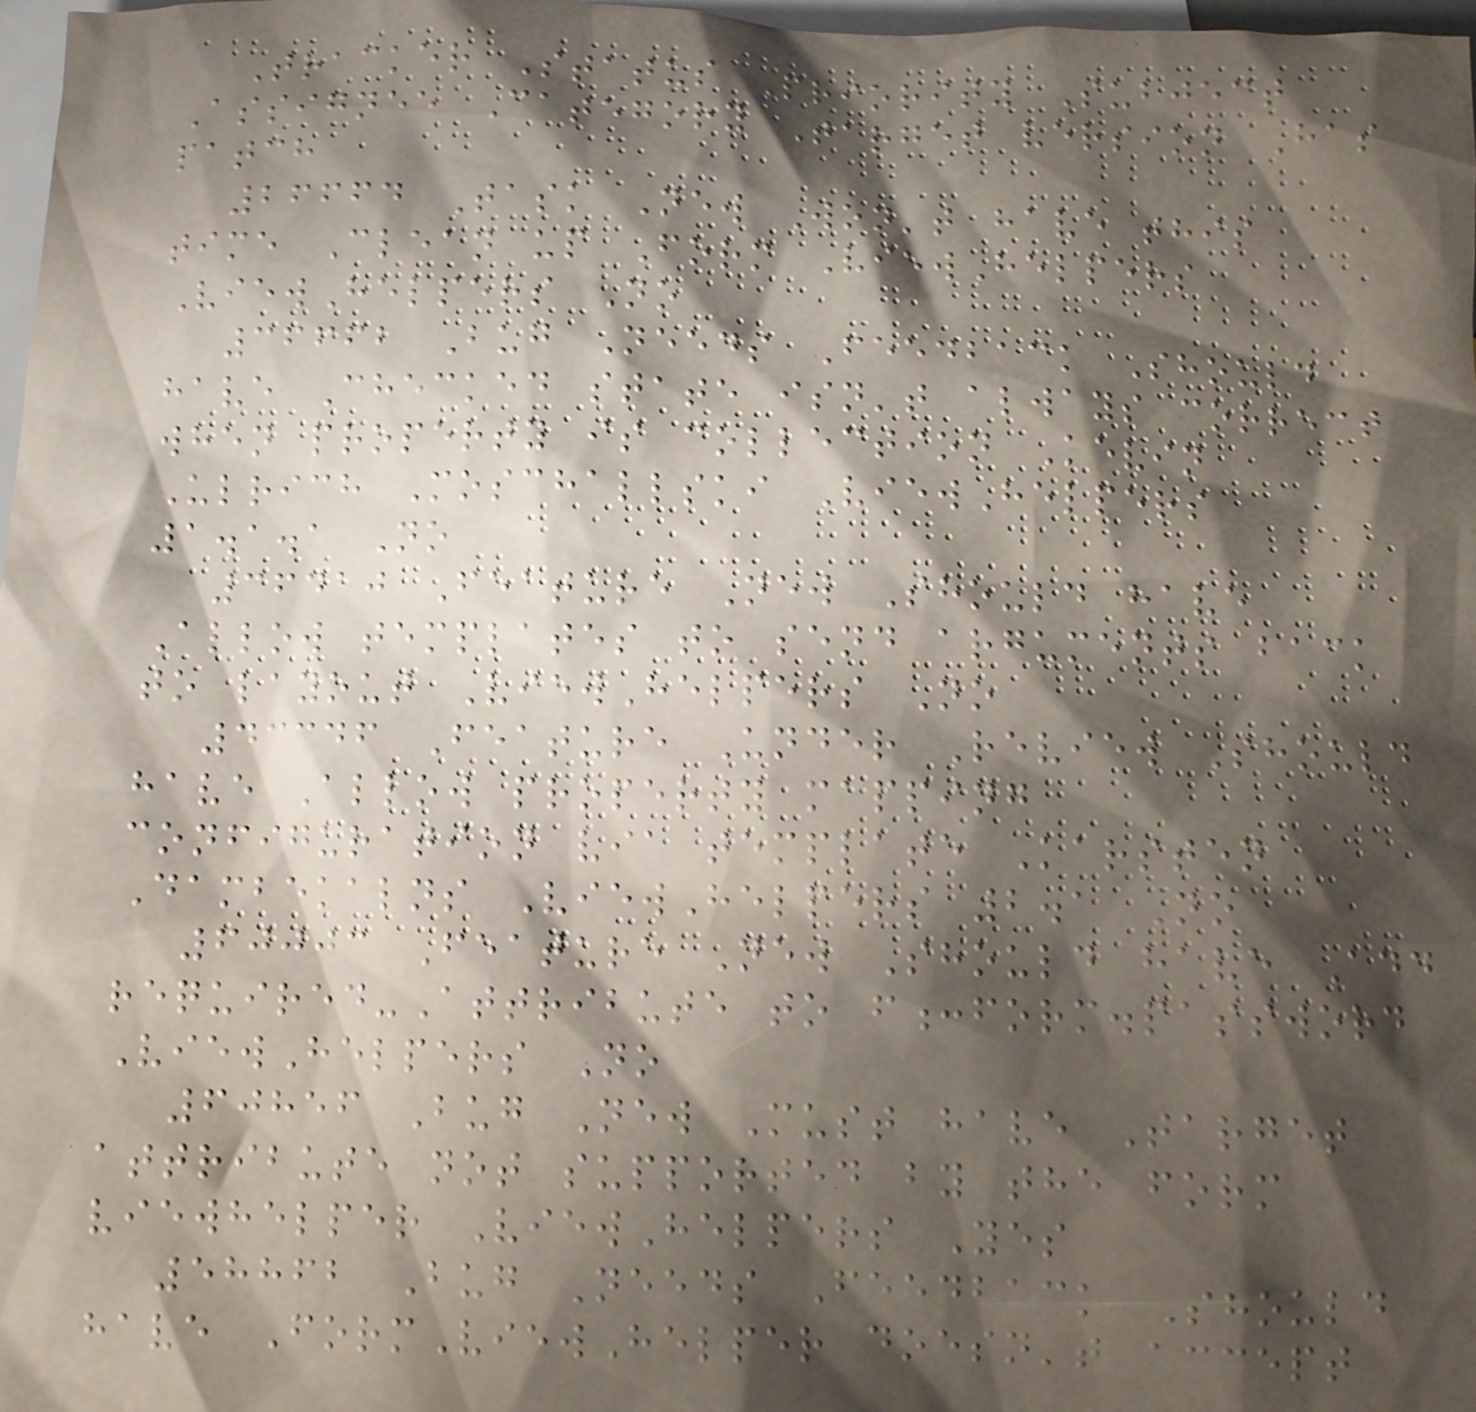Tracker Status Priority Subject
Assignee Category Target version Has
patch
26664 Task New Won't have this
time Clean up Form ViewHelpers
ViewHelpers No
36662 Bug Needs Feedback Should
have Checked state isn't always correct
when property is collection Kevin
Ulrich Moschallski ViewHelpers
1.1.1 No
36410 Feature New Should have
Allow templates to send arguments back
to layout ViewHelpers No
43346 Feature Under Review Should
have Allow property mapping
configuration via template Karsten
Dambekalns ViewHelpers 2.1 No
60003 Feature New Should have Add
required-Attribute to f:form.password
ViewHelpers No
60856 Bug New Must have Target
attribute not supported by the form
viewhelper ViewHelpers Yes
58862 Bug Needs Feedback Should
have FormViewHelper doesn't accept
